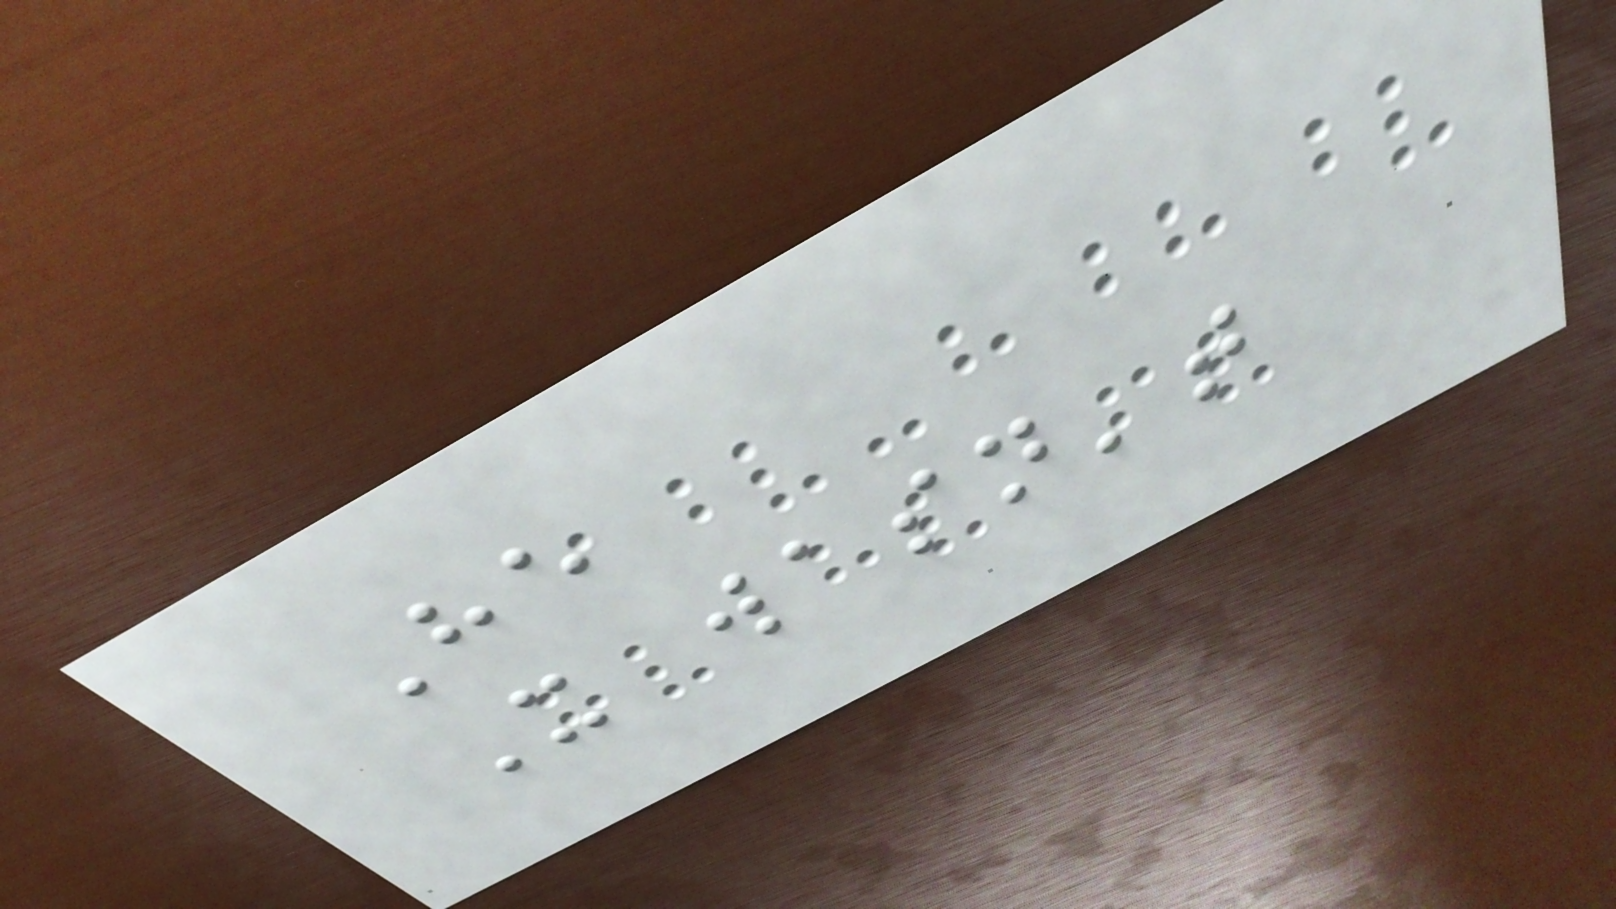He
It wasn't
